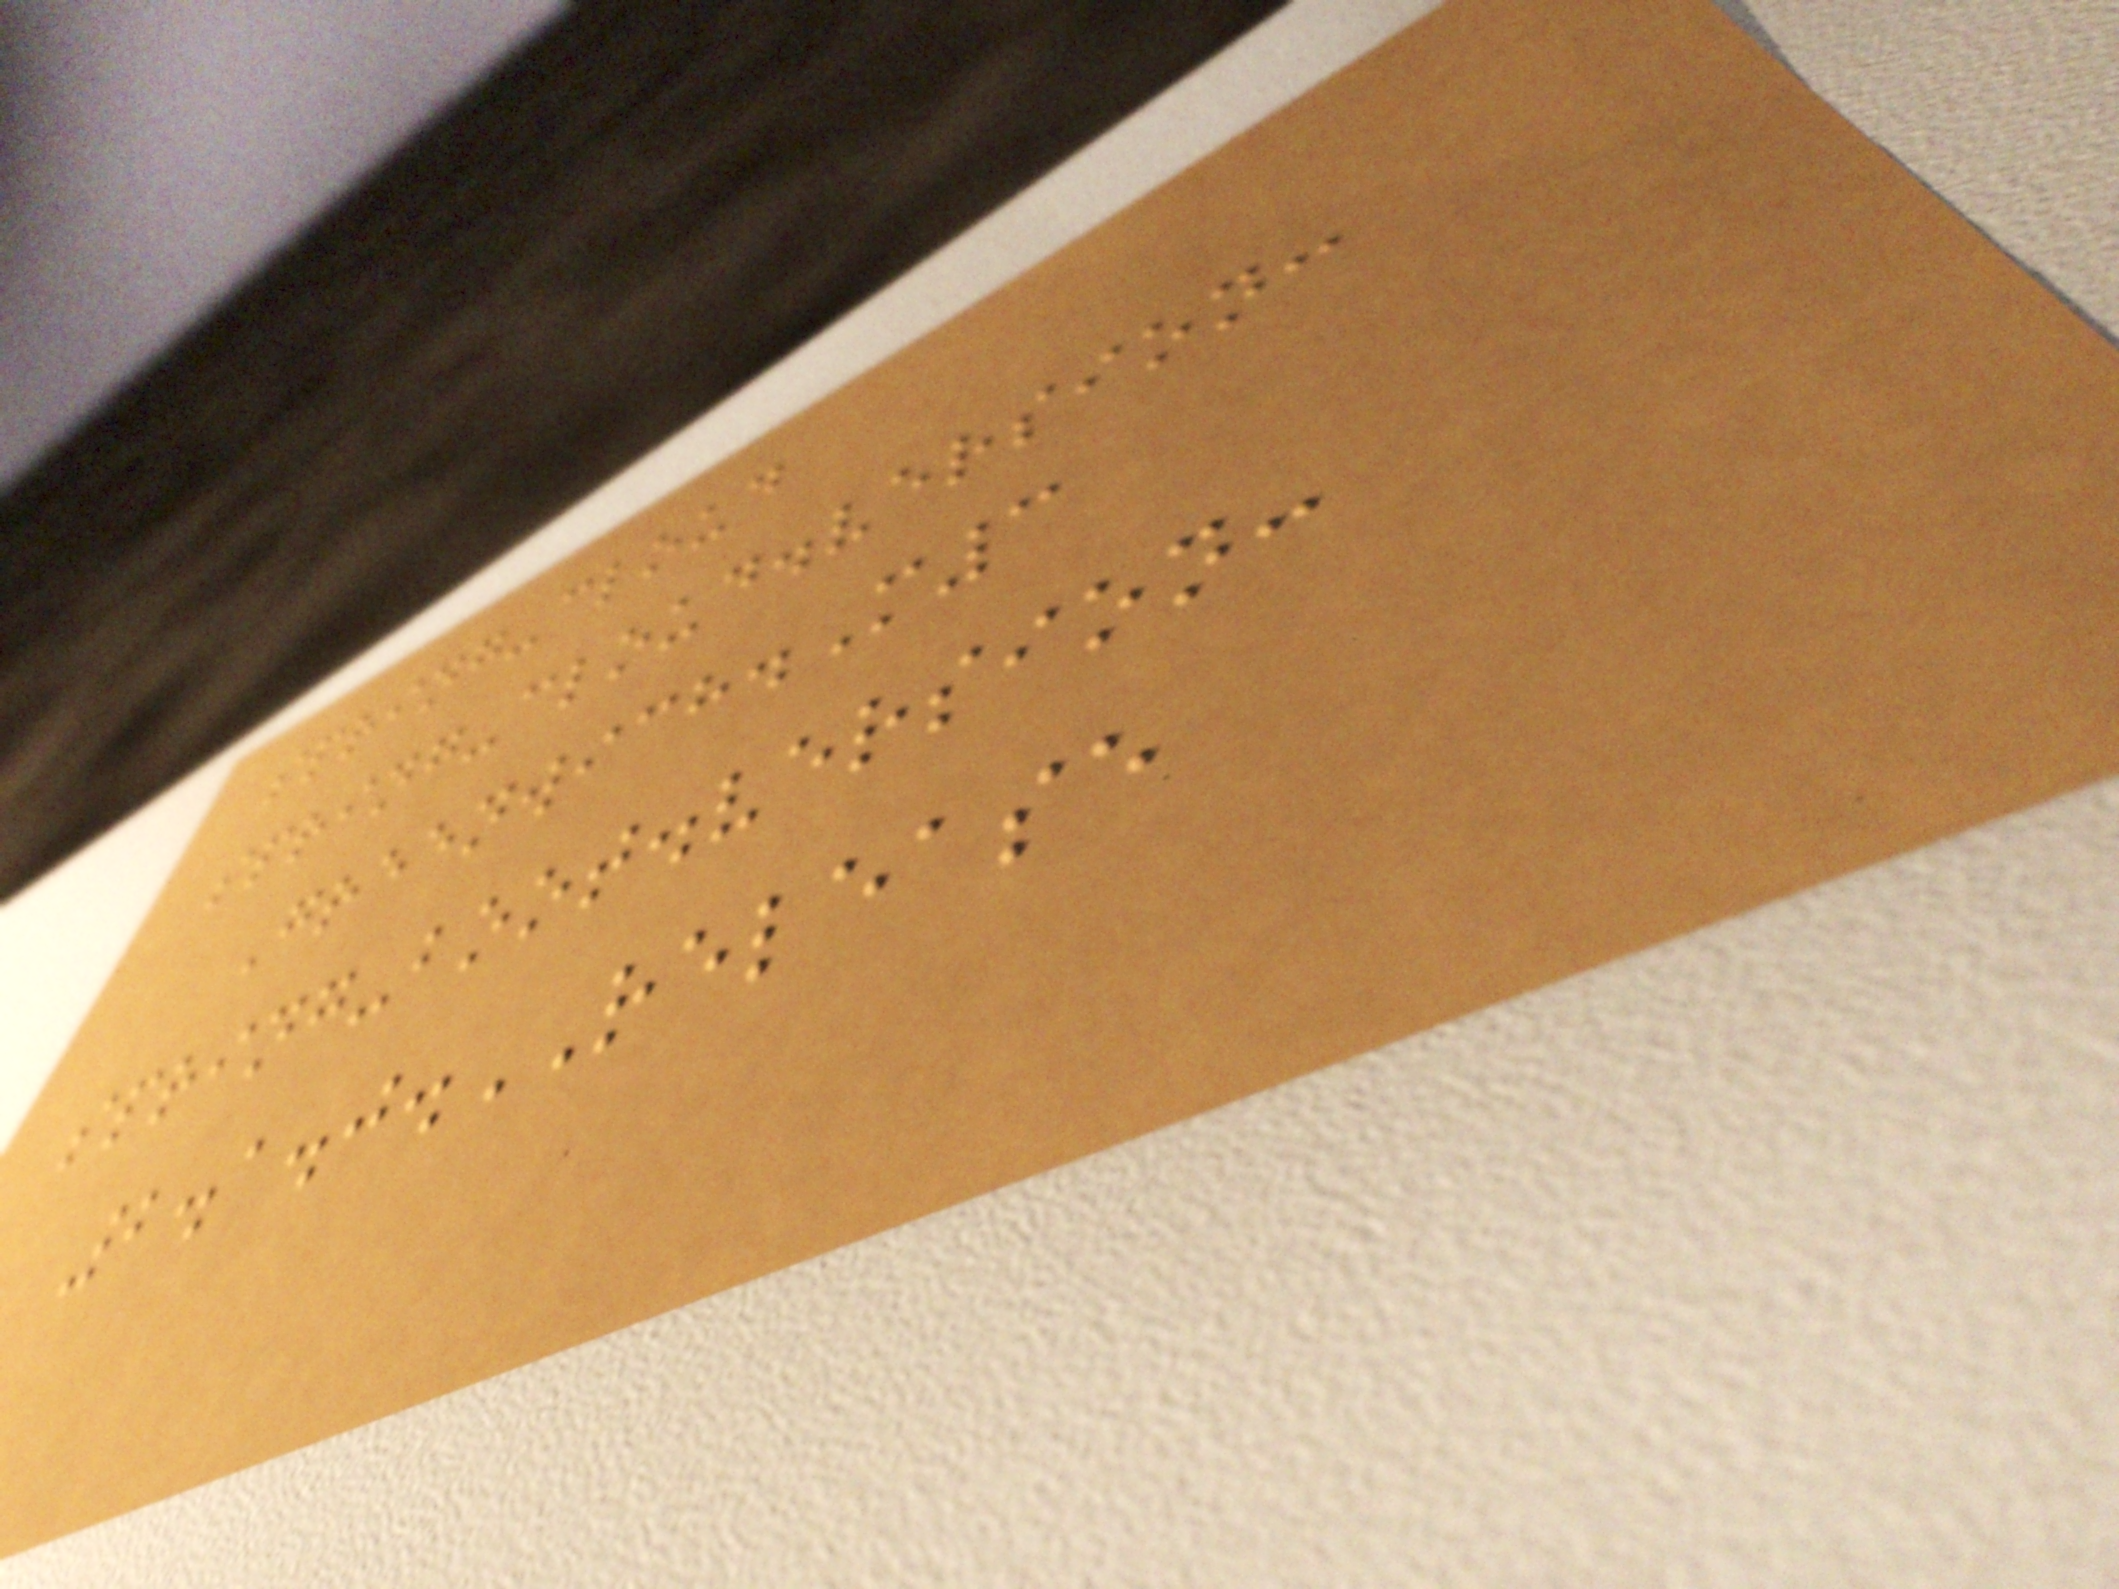spring-cloud
spring-cloud.version:
Greenwich.M3
spring-boot.version:
2.1.0.RELEASE
